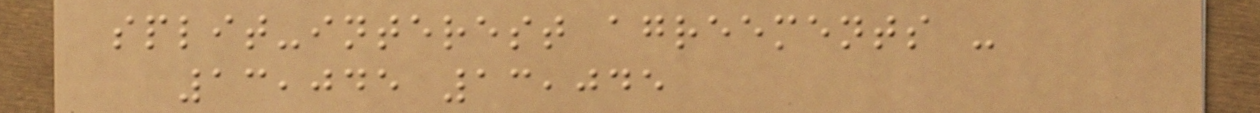split-interest agreements -
13,045 13,045
